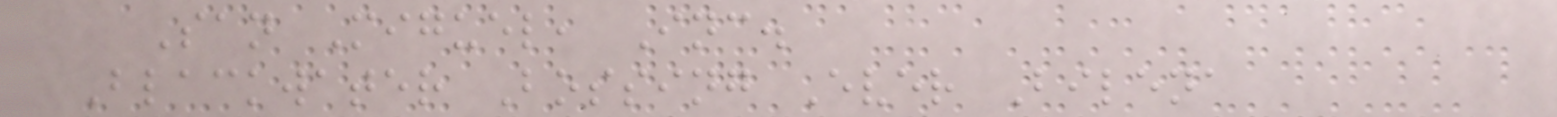San Miguel, Inc.
Blackwater Bossing Ever Bilena
